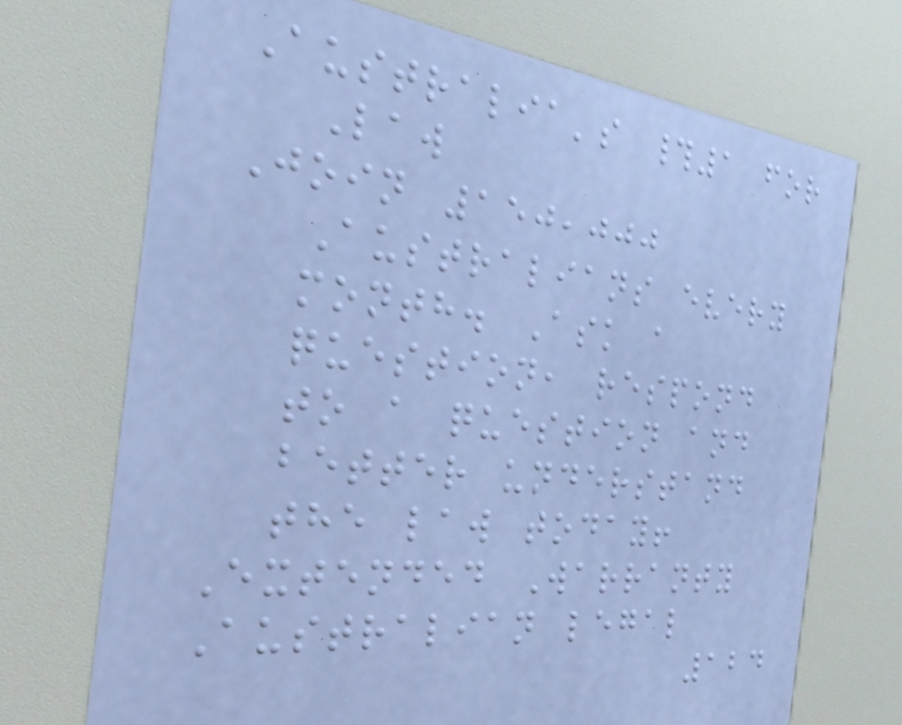Australia's #1 for
Law
Join 150,000
Australians every
month. Ask a
question, respond
to a question and
better understand
the law today!
Extended Warranty
Australian legal
124
